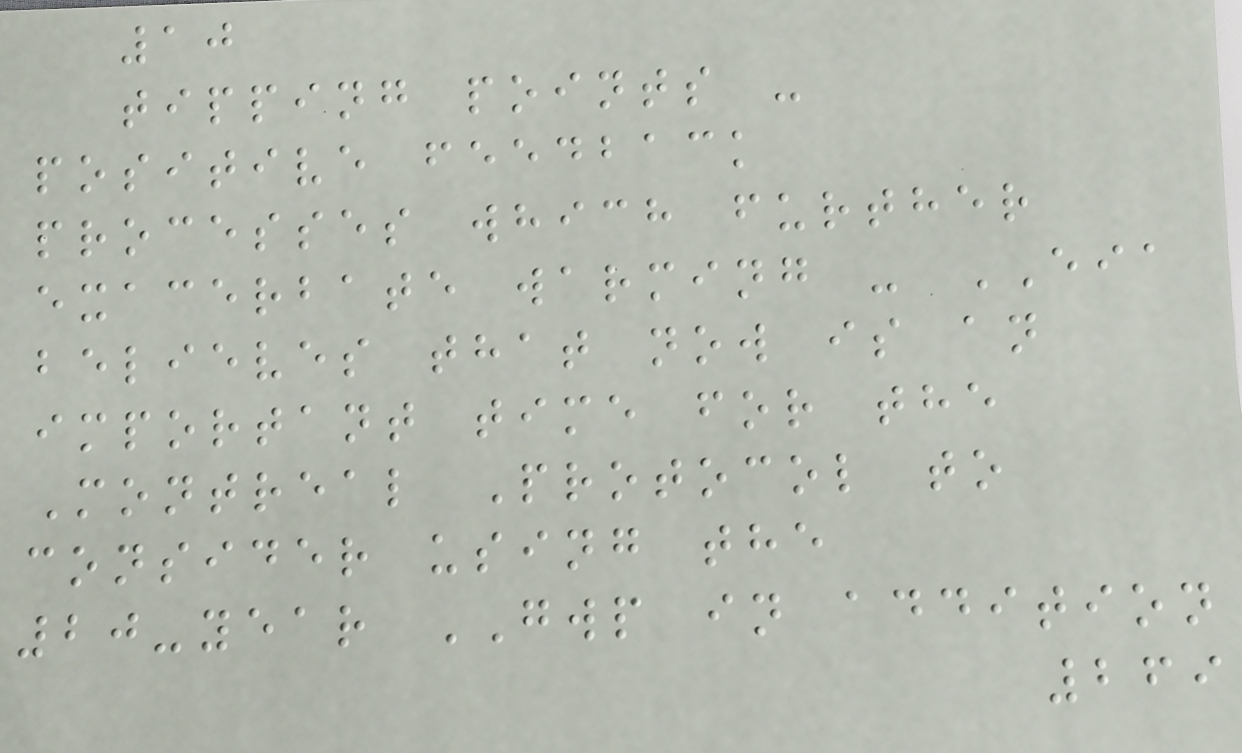10
tipping points -
positive feedback
processes which further
exacerbate warming - EIA
believes that now is an
important time for the
Montreal Protocol to
consider using the
20-year GWP in addition
269
